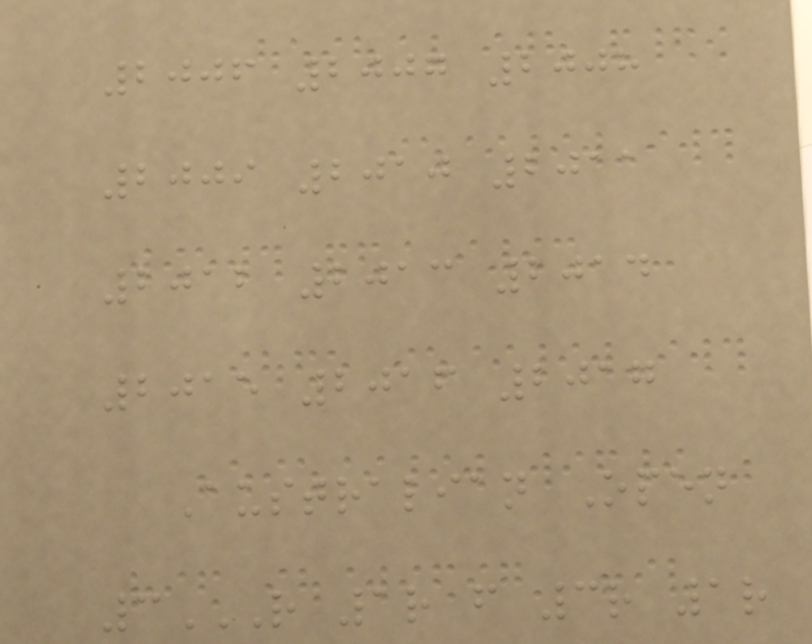2006 2007 2008
2009 2010 2011
2012 2013 2014
2015 2016 2017
Australian Open
3R 1R F 3R 1R
